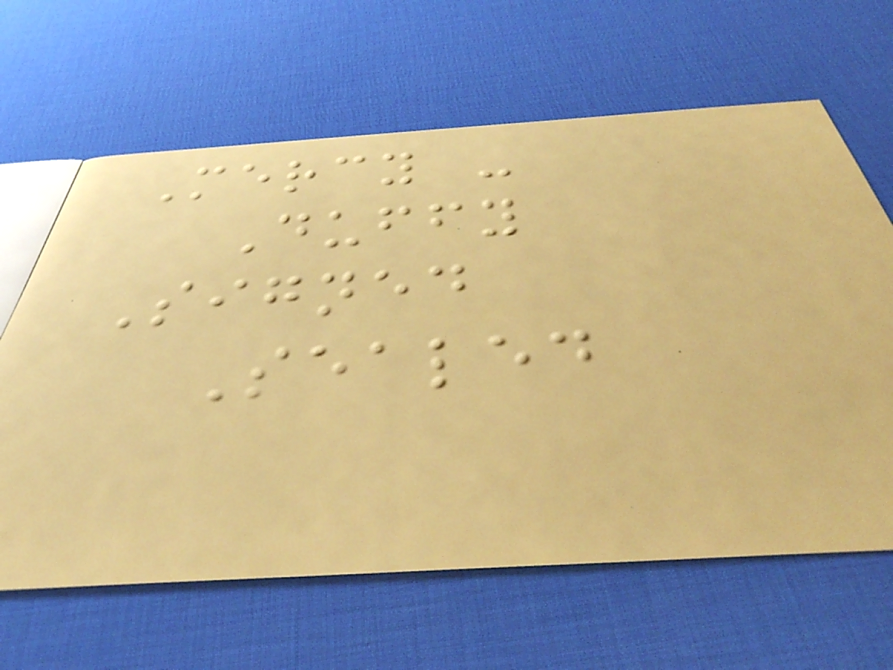Mercy -
Duffy
Signed
Sealed
